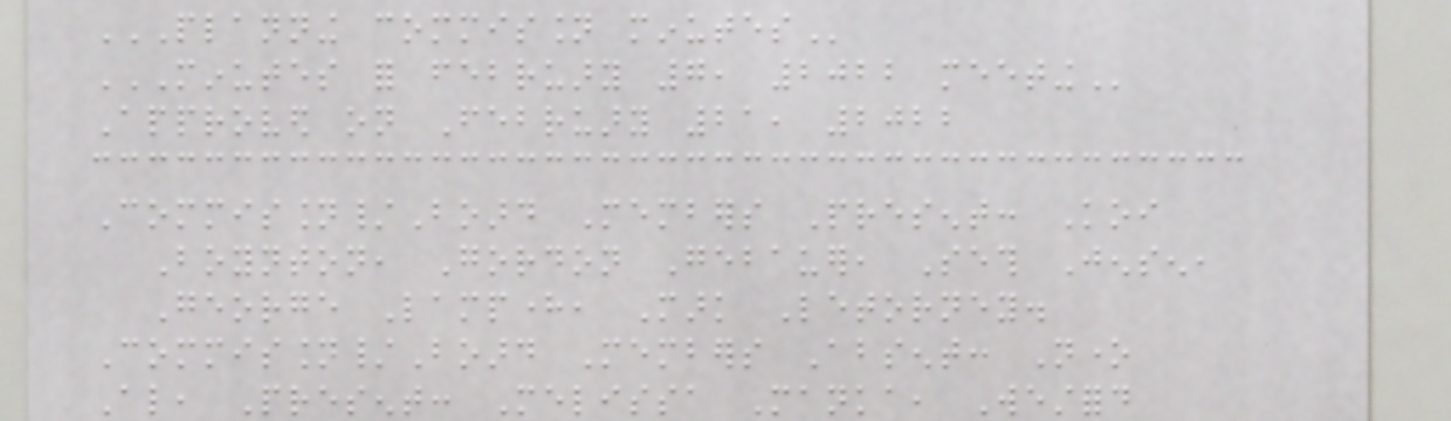PLANNING COMMISSION MINUTES
MINUTES FOR FEBRUARY 7, 2022 MEETING
Approved on February 21, 2022
Commission/Board Members Present: Koi
Boynton, Gordon Gebauer, Seth Jensen,
George Lamphere, Mark Letorney.
Commission/Board Members Absent: None
Also, Present: Melissa Manka, Westford
